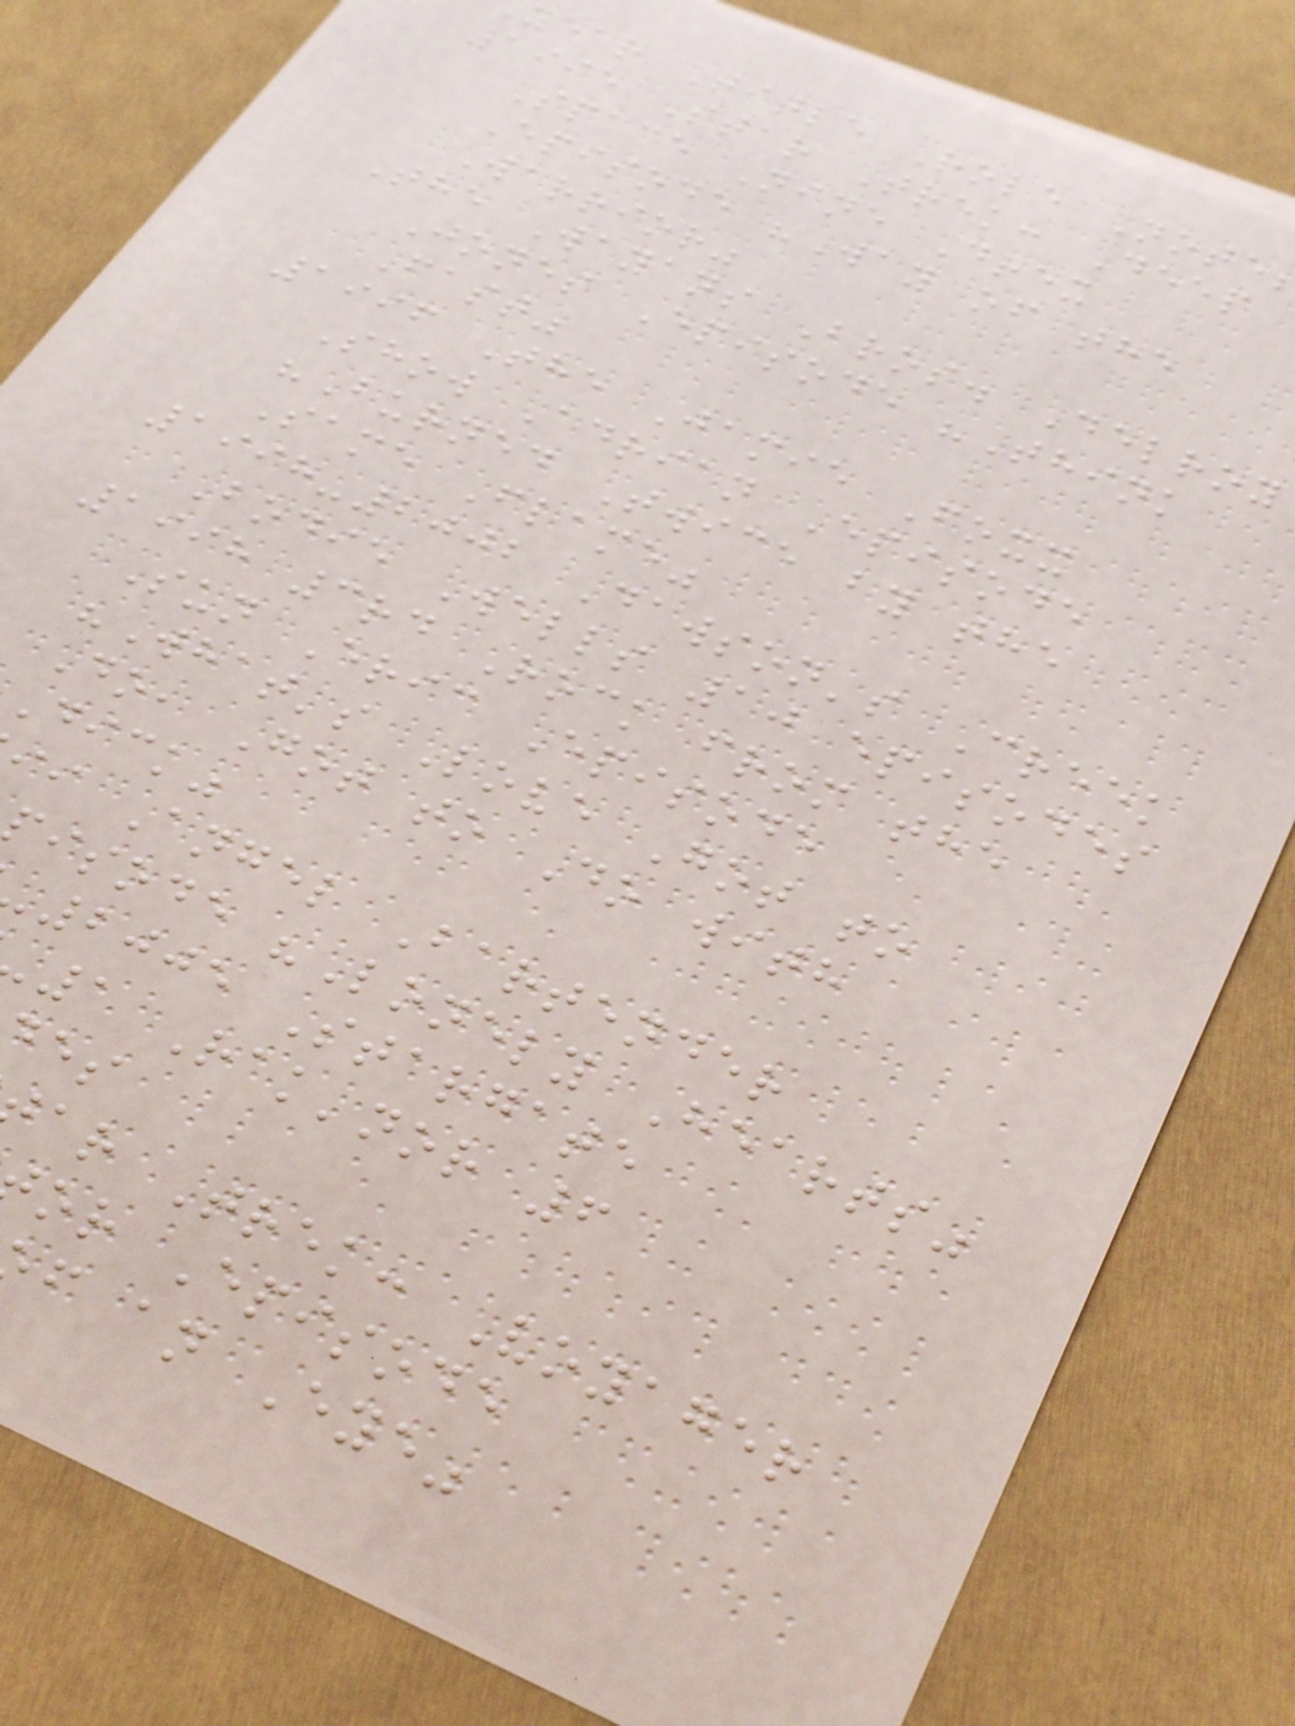year Title Role Note
1995 Star Trek: Deep
Space Nine Drex
Episode "Way of the
Warrior"
The Wayans Bros. Delroy
Jones Episode "Think
Fast"
1996 The Jamie Foxx
Show Adrian Episode
"Burned Twice by the
Same Flame"
1998-2002 Dawson's Creek
Bodie Wells 10 episodes
1998 3rd Rock from the
Sun Eric Episode
"What's Love Got to
Do, Got to Do with
Dick"
ii Angel Bartender
isode "Lonely Hearts"
2005 Stargate
1 Rak'nor 6
ar Trek: Voyager
or Episode
f an Eye"
